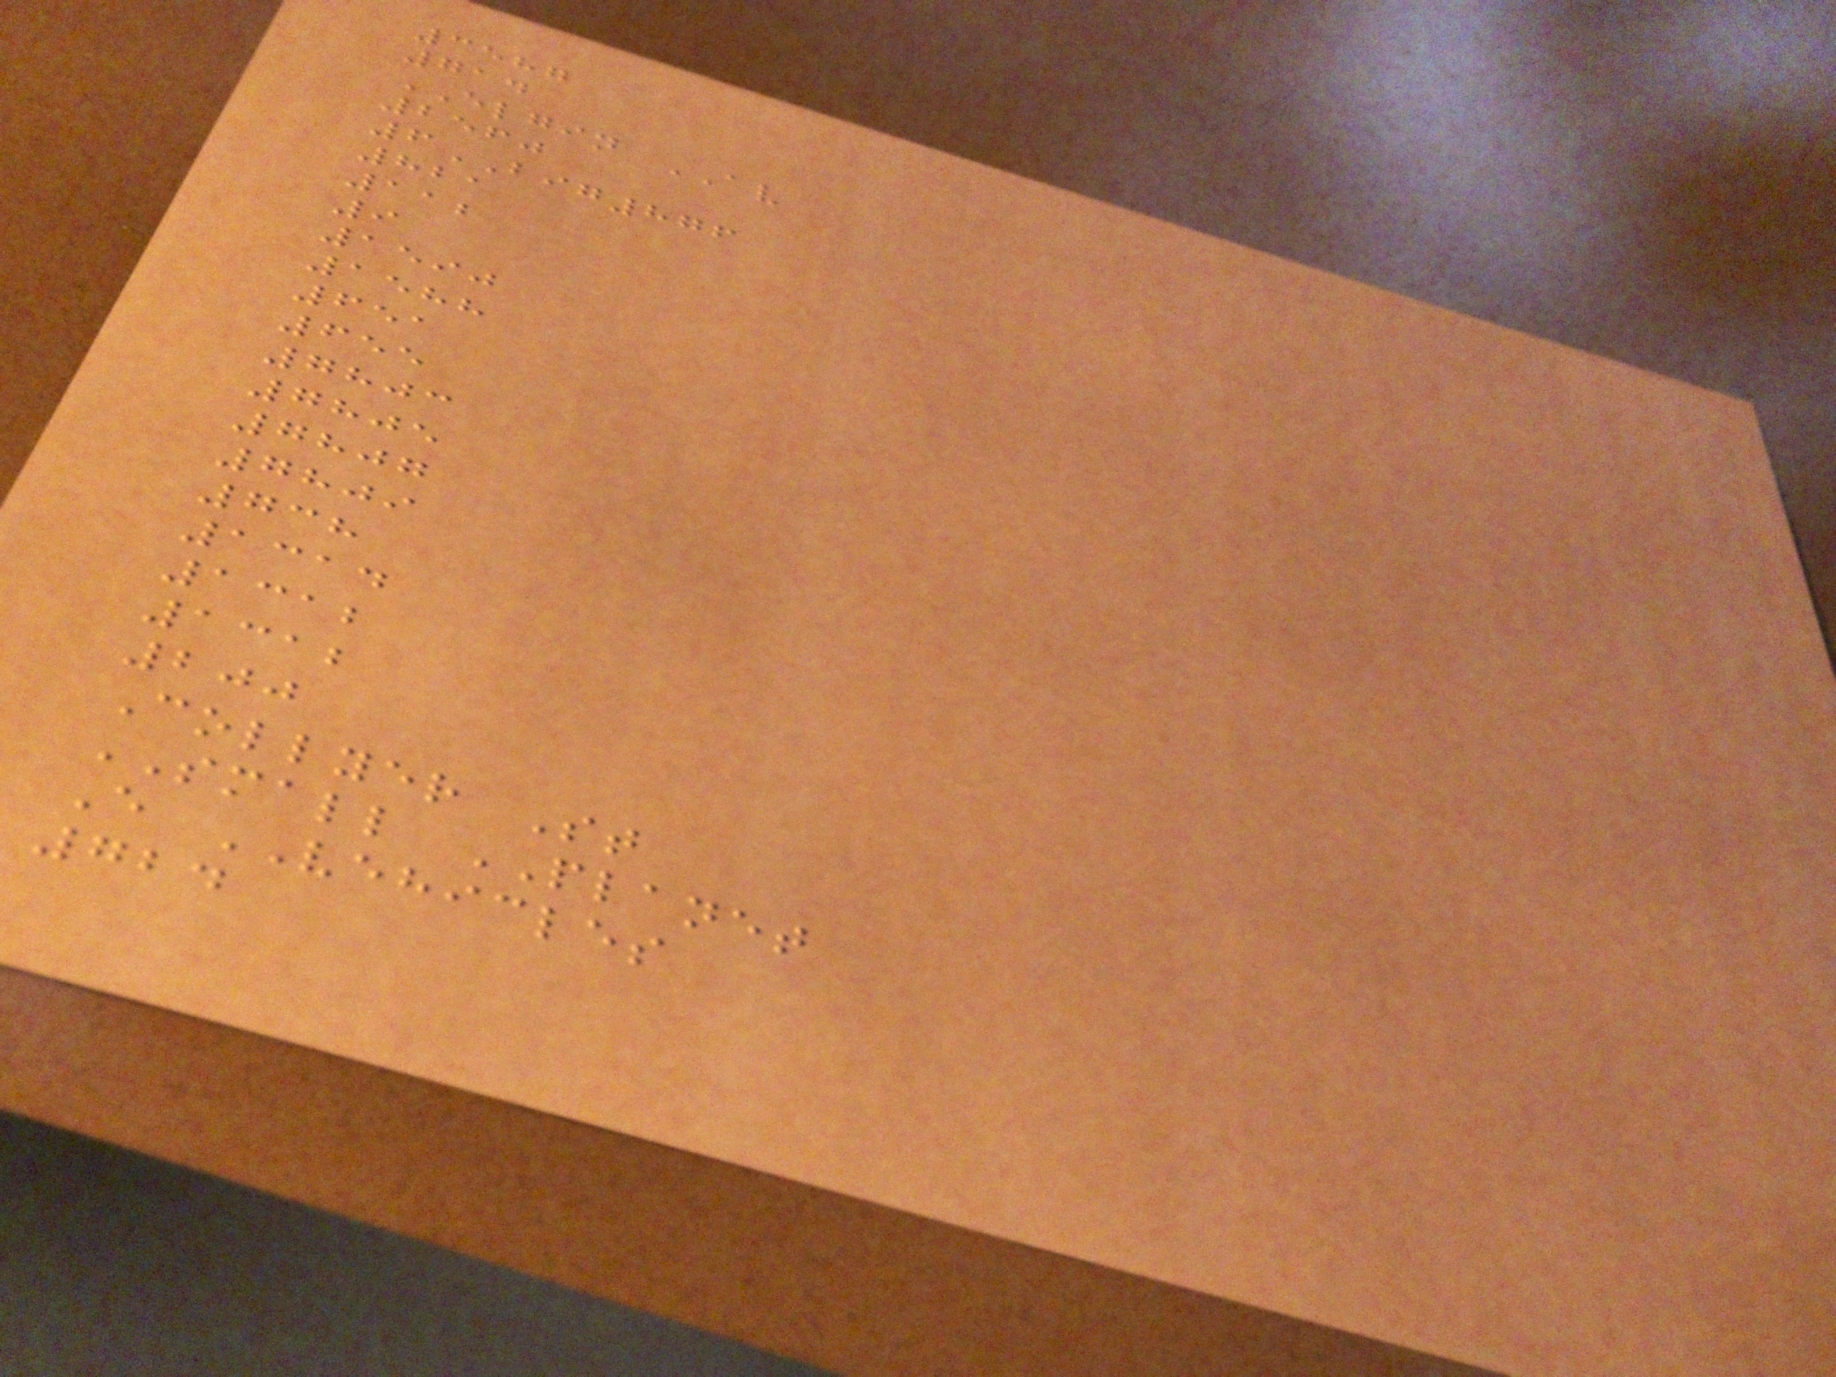3587
714
ELGIN AV
2560
6BIG876
821
112
9
1590
1588
651
655
7803
7805
7807
7809
738
1314
1312
1312
200
Collyer St
SMALL PLANET
E VEHICLES
724
